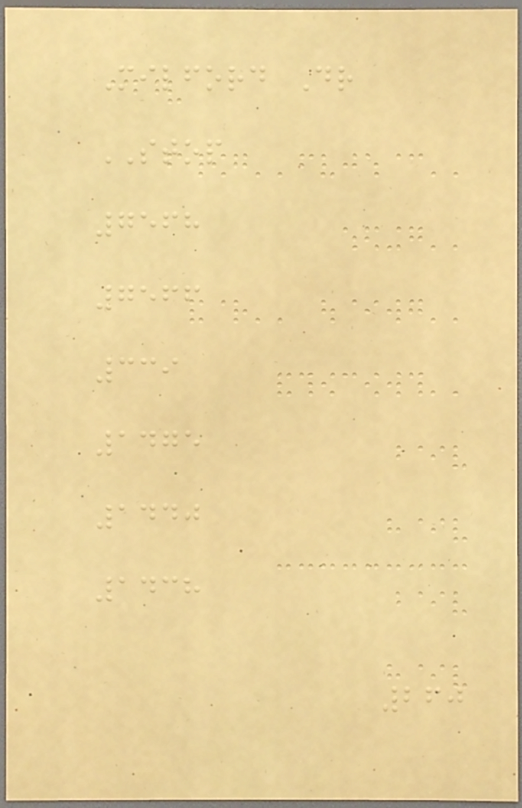Milford Dr
STOP
7568
7566
339
1475
1440
1438
260
